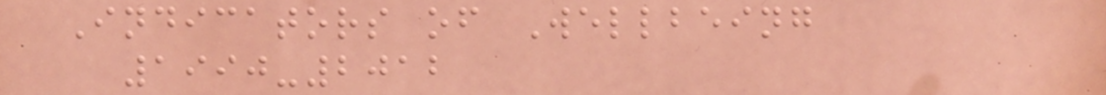Indicators of Wellbeing
1990-2012
